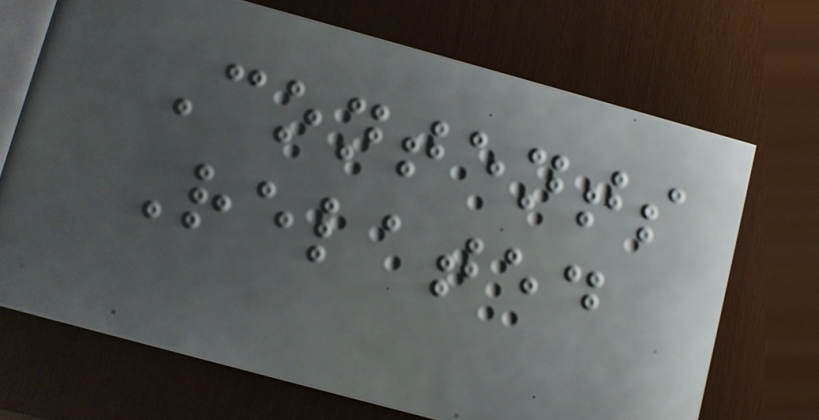Contents
Related
